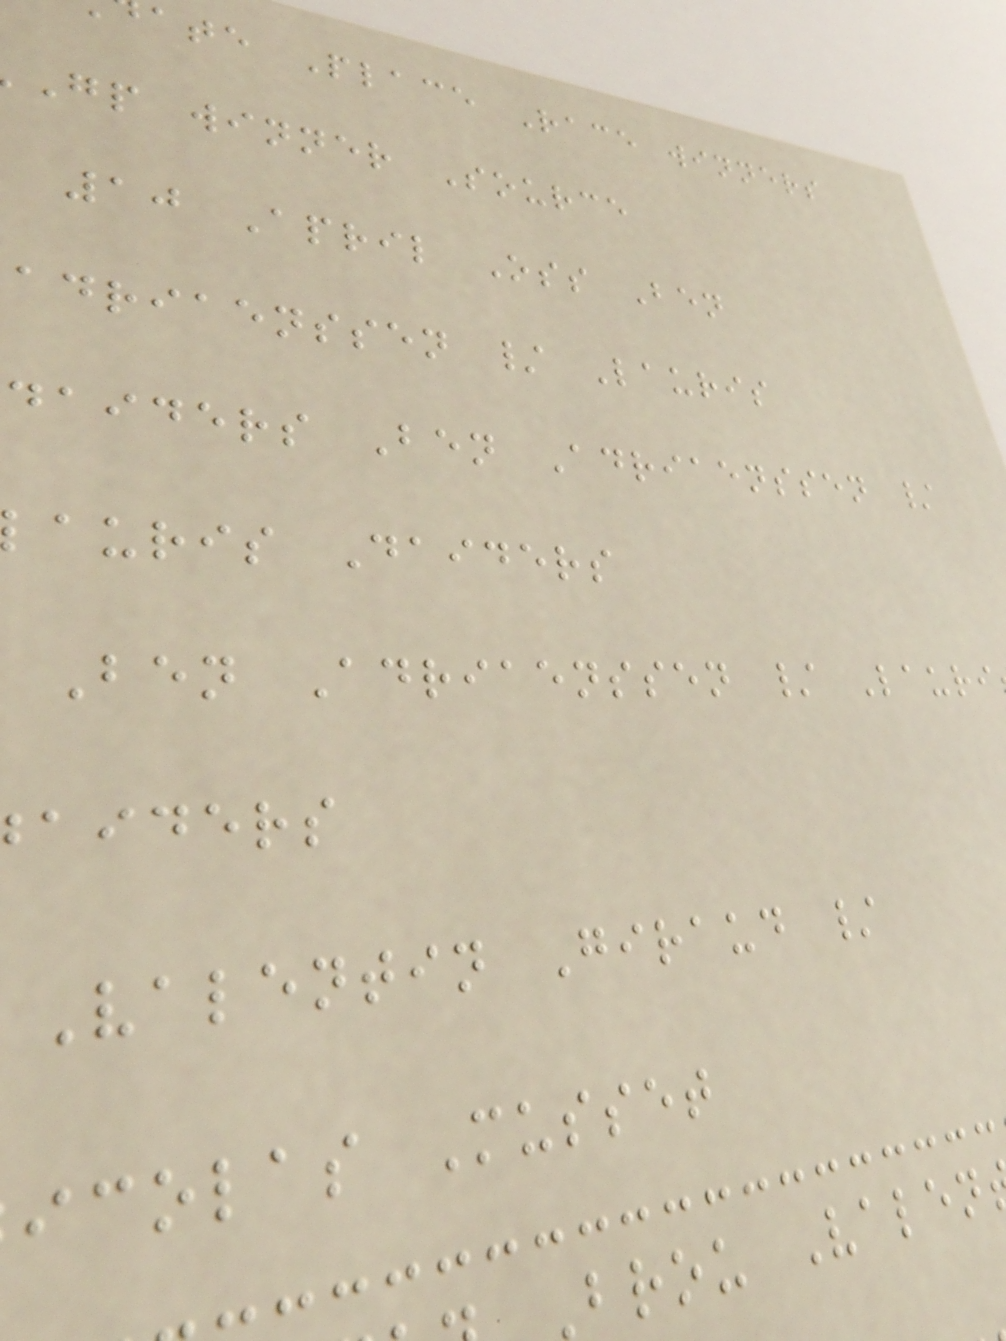ate Place Race winners
gp winner Source
10 April Oss Ben
adriaenssen / Lauris
daiders Ben Adriaenssen /
auris Daiders
Ben Adriaenssen / Lauri
aiders
Valentin Giraud /
icolas Musset
brou Valen
